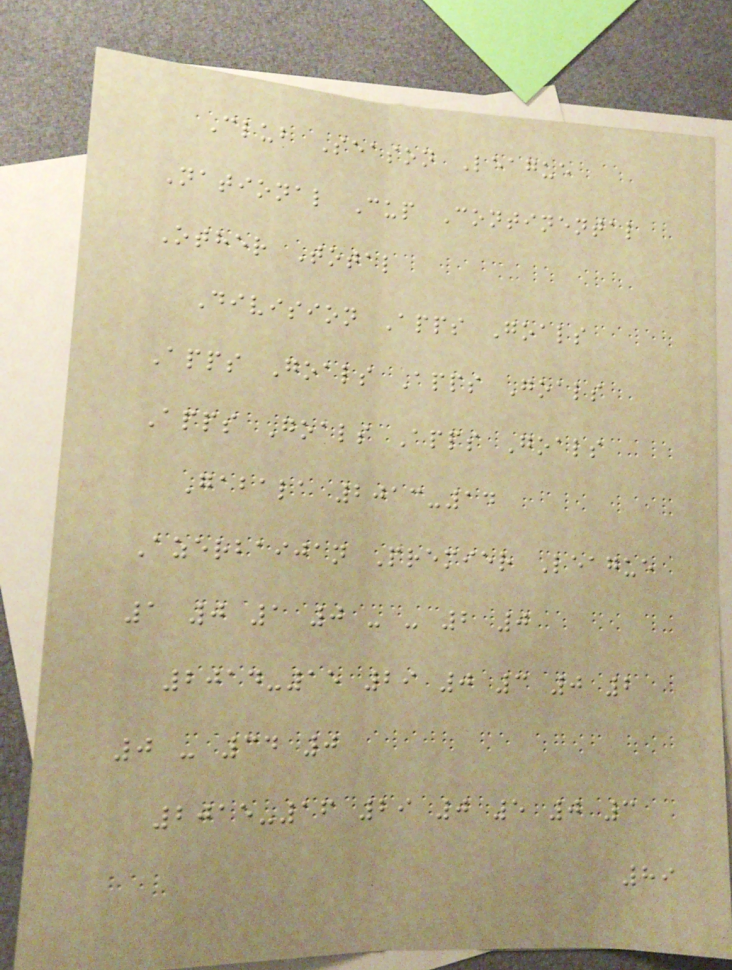Club Season League
National Cup Continental
Other Total
Division Apps Goals
Apps Goals Apps Goals
Apps Goals Apps Goals
Gabala 2013-14
Azerbaijan Premier League
1 0 1 0 - - 2 0
2014-15 29 0 3 0 2
0 - 34 0
2015-16 29 0 5 0 3
89
